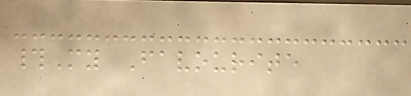#My Favourite
